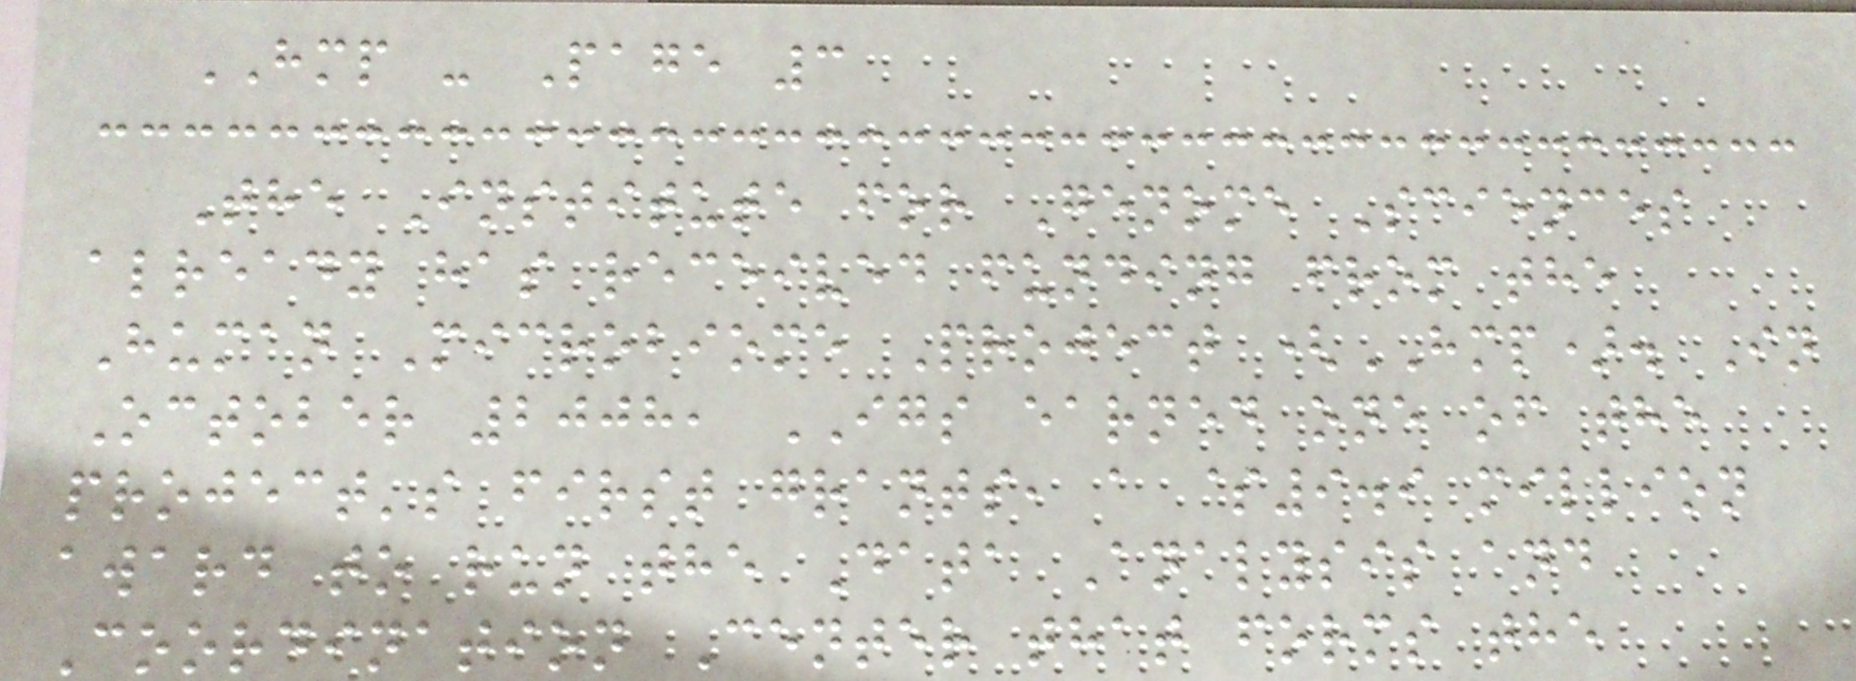HMP - Page 3
The Institute for Genome Sciences
already has received funding from the
Human Microbiome Project (HMP). In
October 2008, IGS earned one of the
project's first grants, a $9.9 million
award to run the Data Analysis and
Coordination Center that forms the
